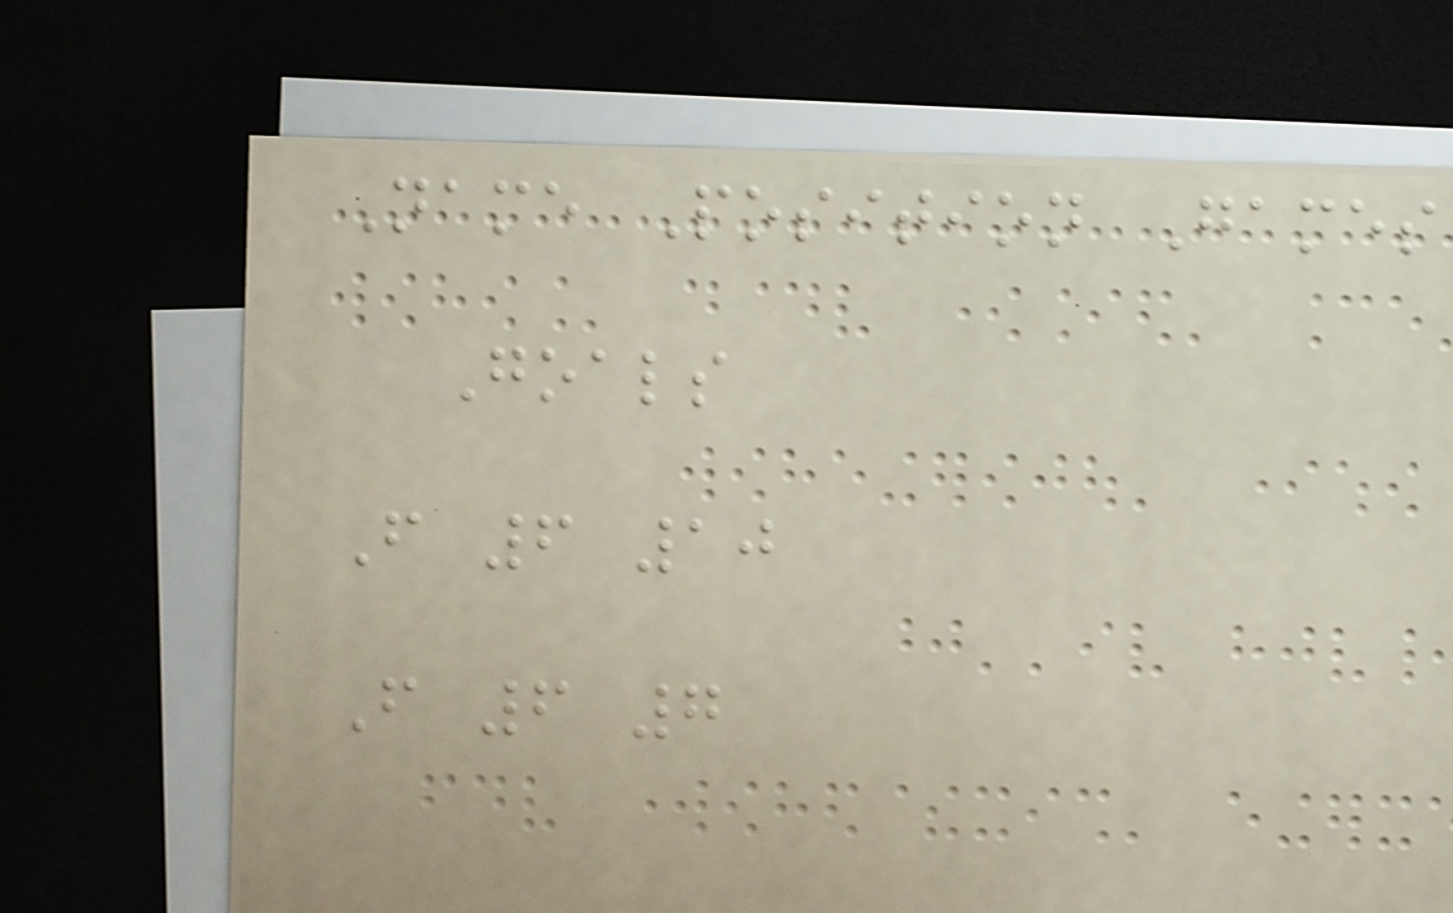Name Position Games
Goals
F 6 10
F 6 7
